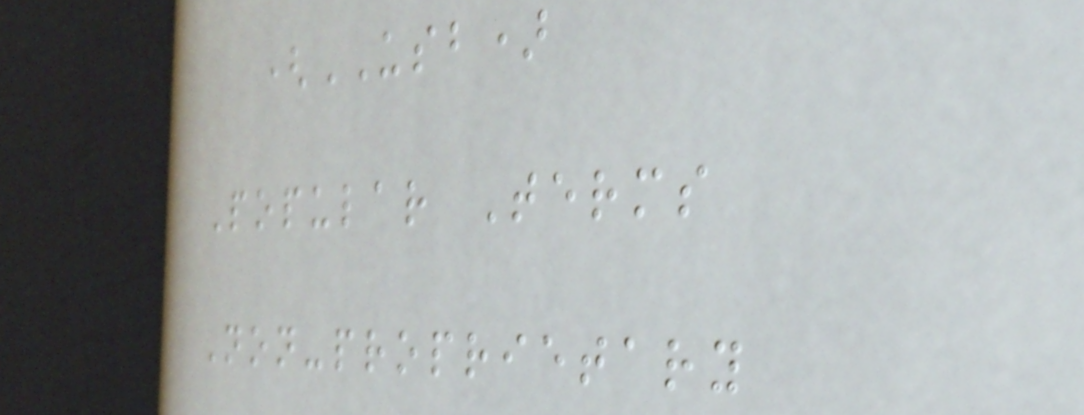(USB)
Popular Terms
Non-proprietary
